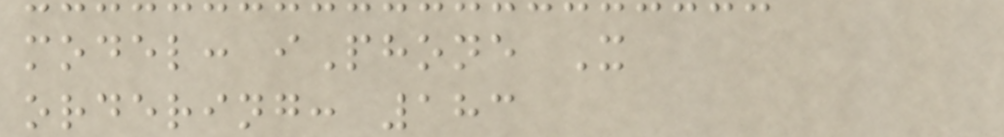model: iPhone X
ordering: 183
